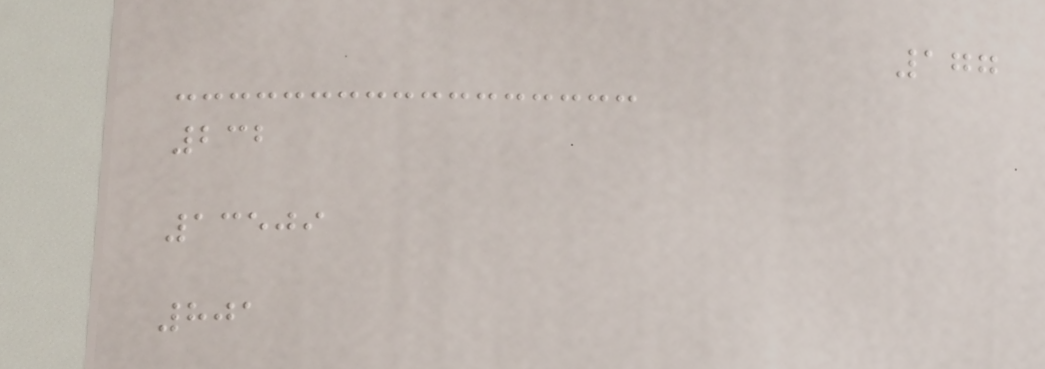177
232
13509
801
